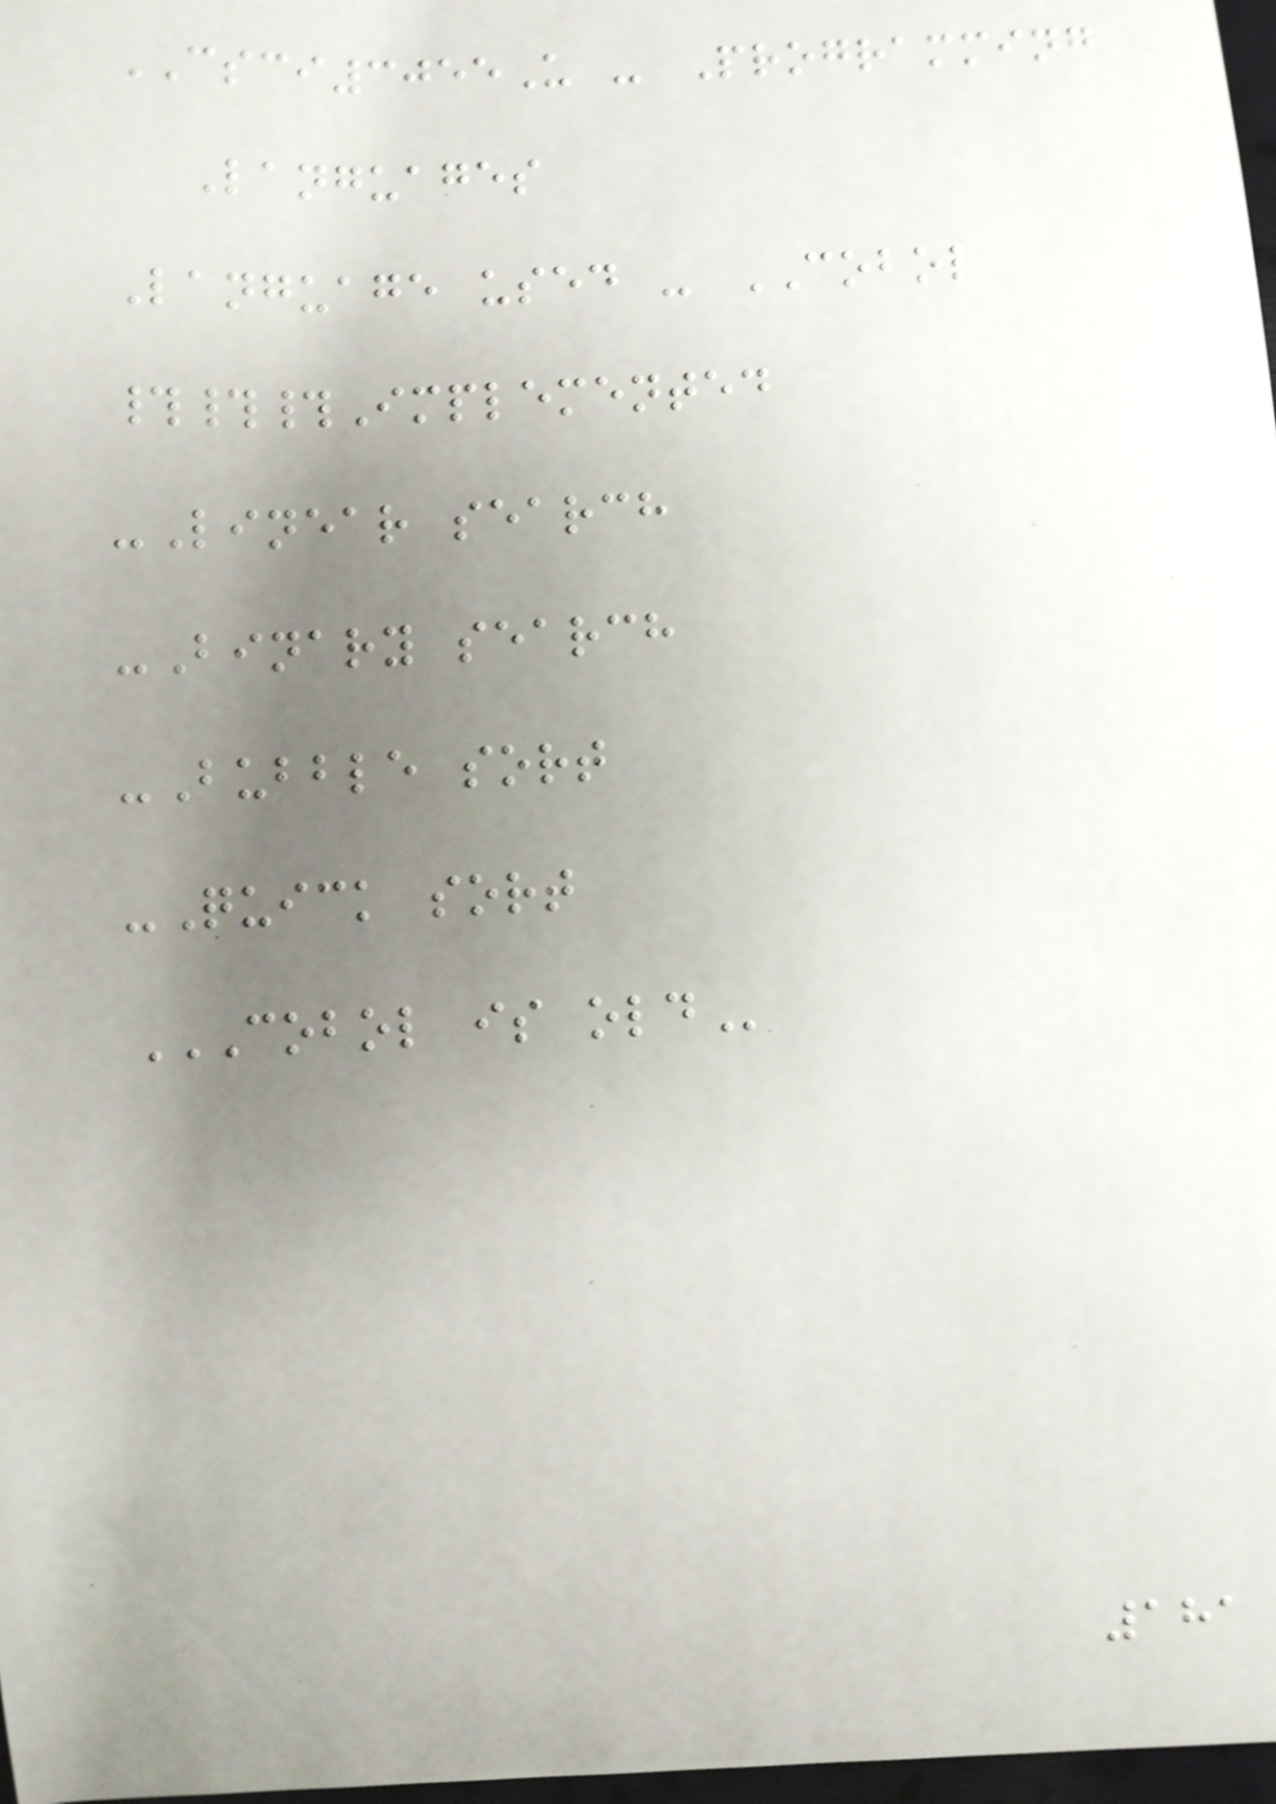CSCI3055U - Programming
Languages
Language used - COBOL
###Implemented
-Linear search
-Binary search
-Bubble sort
-Quick sort
COBOL IS OLD
181
